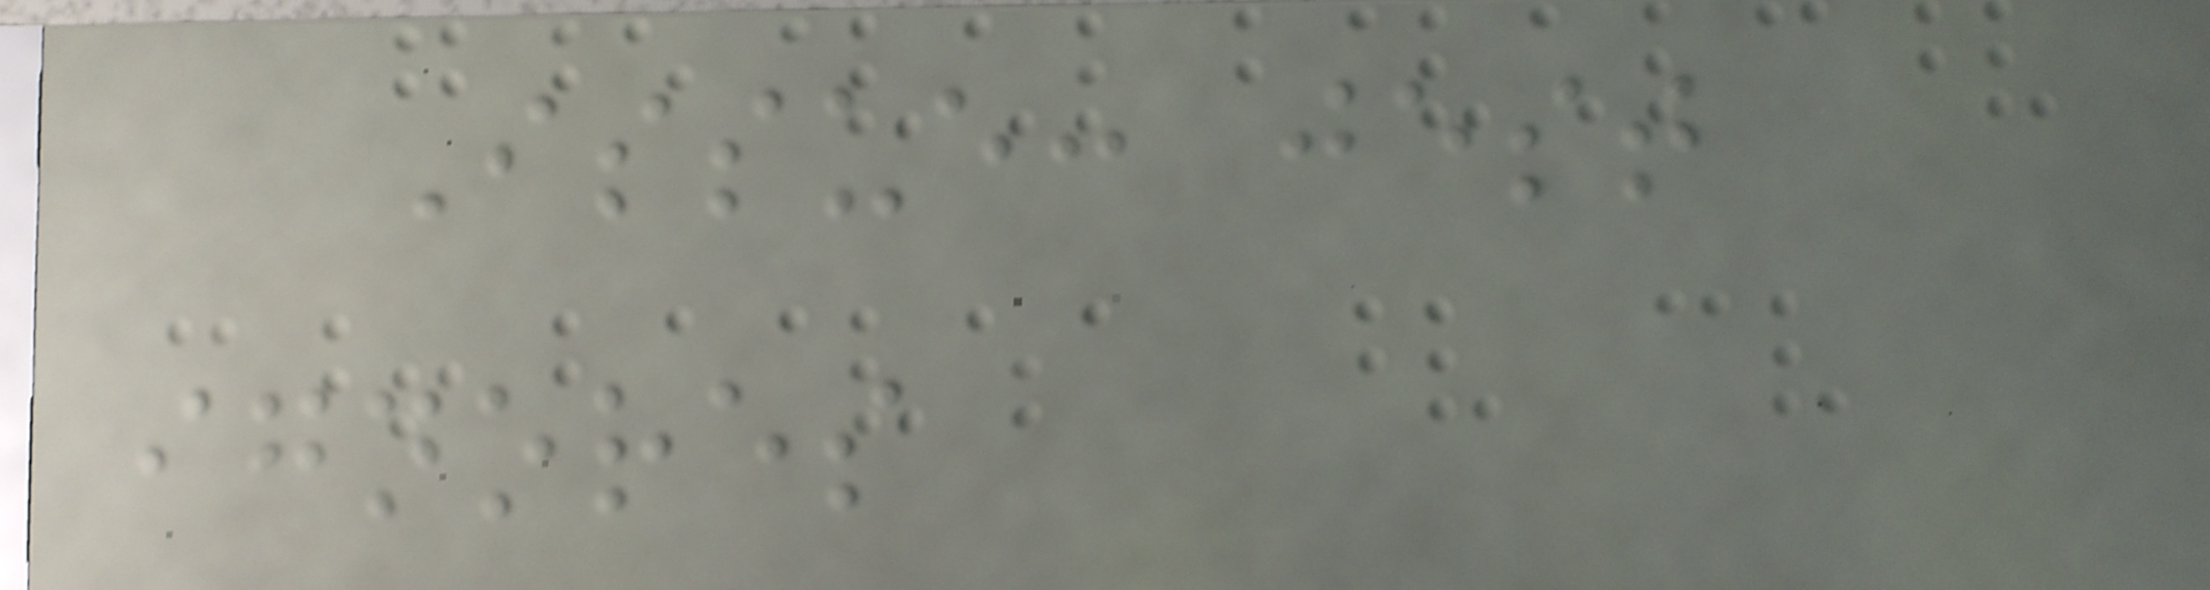Issue: jest
ignores
